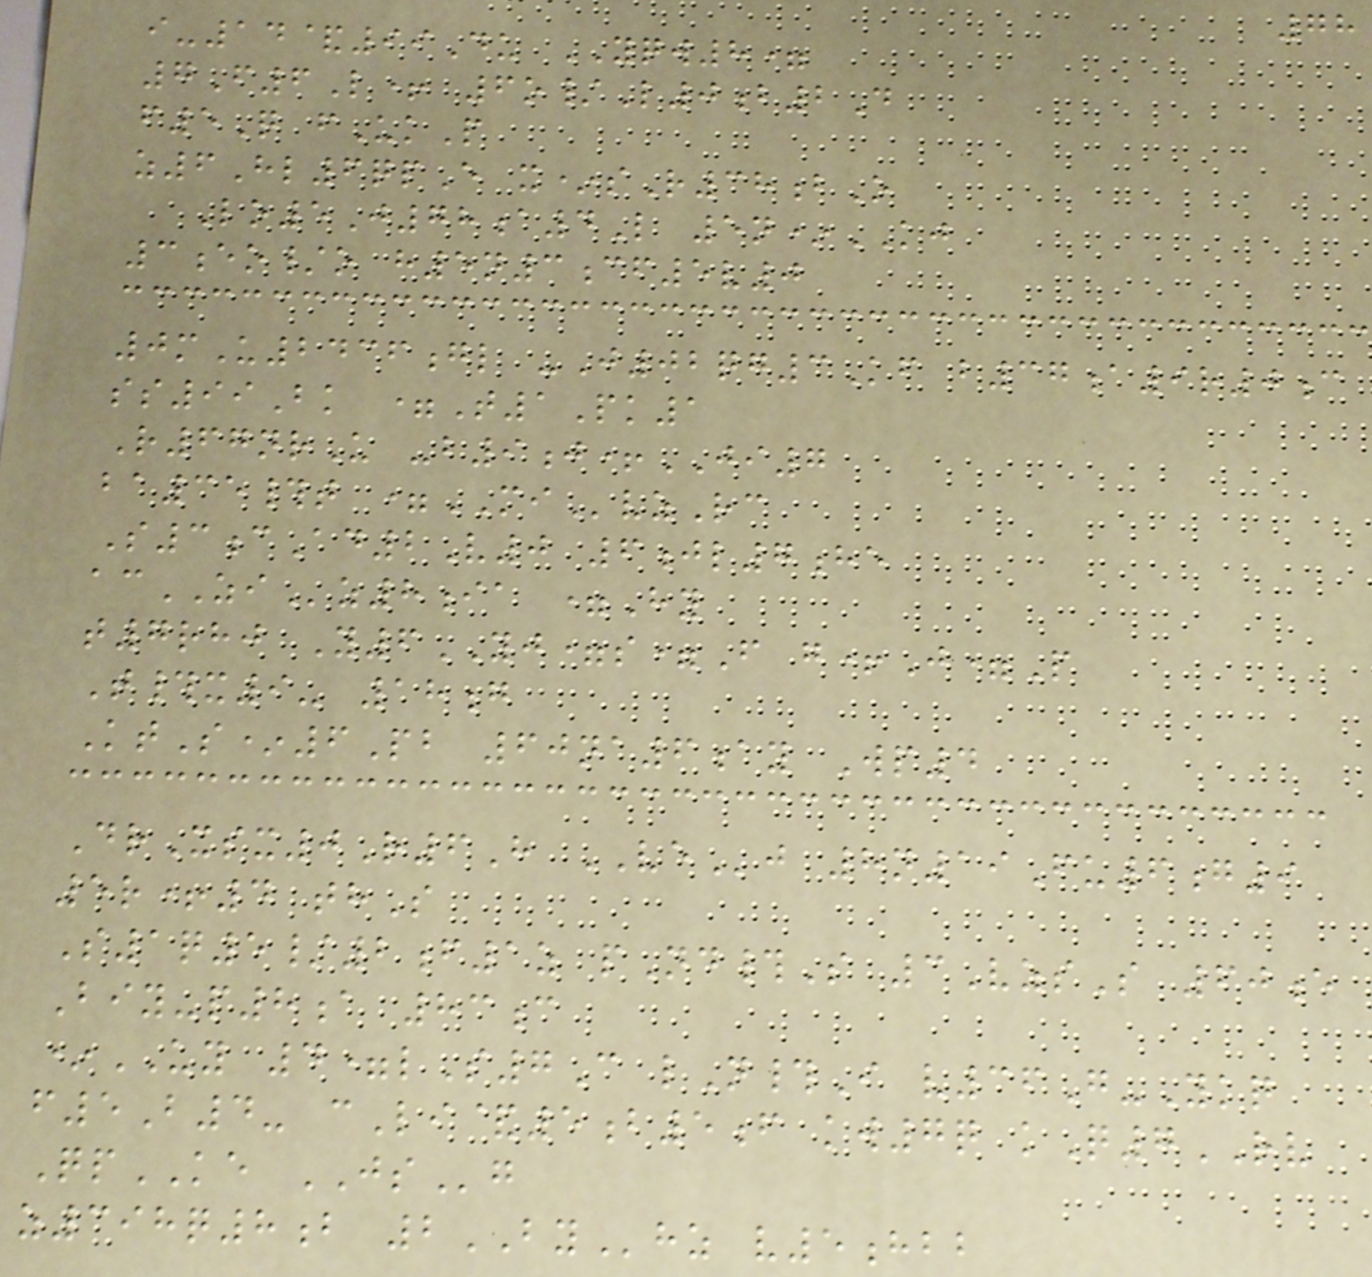78
i-14&99Du YQW8=
7F6L+ 6o/L0b2D
f5Q fUkP
z6Hl6qpE x*sR38bO
Lo5J78a4L 5n*KJ
3eo/o h5n3cf5v0
0mU2436gl -J02qg3Kf b37a9r0c
ss99Bk =T1Pk1
R67nrU -b9j+JI7
ba35#t =MIvzRc
S3cAd2V0 6jl7he
acZIz8ia =Hy
t7rhj Y6YJ=s=F g+J=P
T#x9- 18g
KtS*6Pb 60na6ay Wp4
DrXsx0R6H VEj 8n19Fu6g9
5r+4 thS
S1q5/2f1z pNd#S 3VzsS 60e
Biy-p8a 83c
*UY 4=lS7C lN#I v36G-Ykq
f5B4- cLi&5b5f kw7q kQ7RV
QpKE JSg
z398q8b 2BYhz v5hbb
